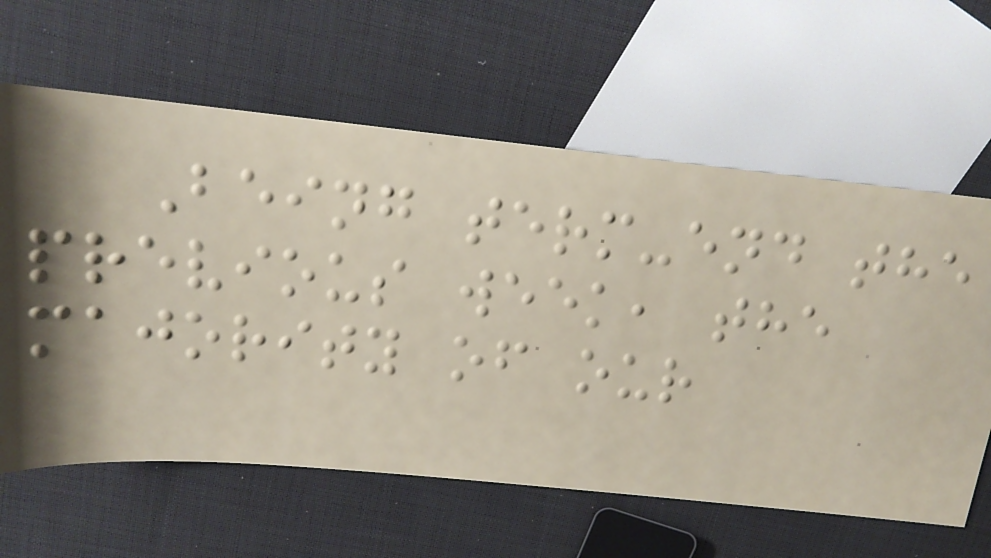Being term-end the
previous week, the
majority of our
